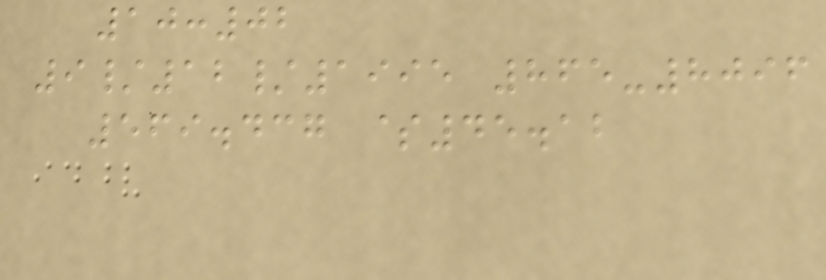10:02
9/12/1995 865-8096
569.437 $45.12
